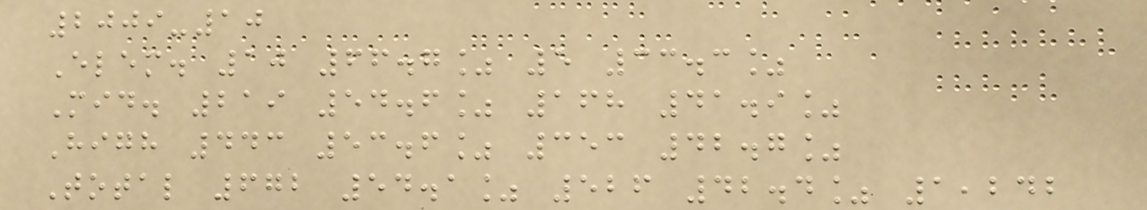2009-10
Elem. 10 66.7% 5 33.3%
Mid. 219 54.6% 168 41.9%
High 443 53.6% 353 42.7%
Total 672 54.1% 526 42.4% 1,242
